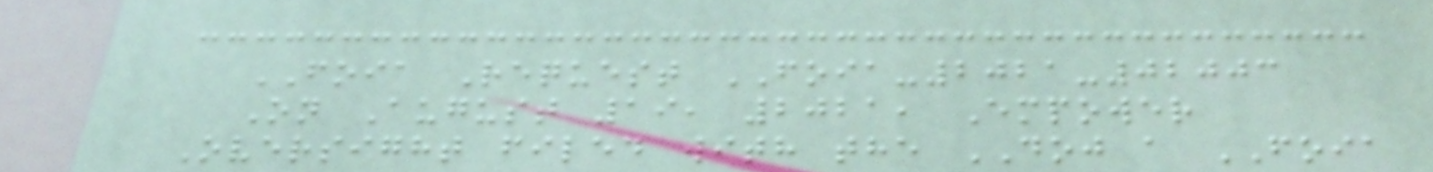FOIA Request FOIA-2021-02003
On August 19, 2021, Empower
Oversight filed with the DOJ a FOIA
